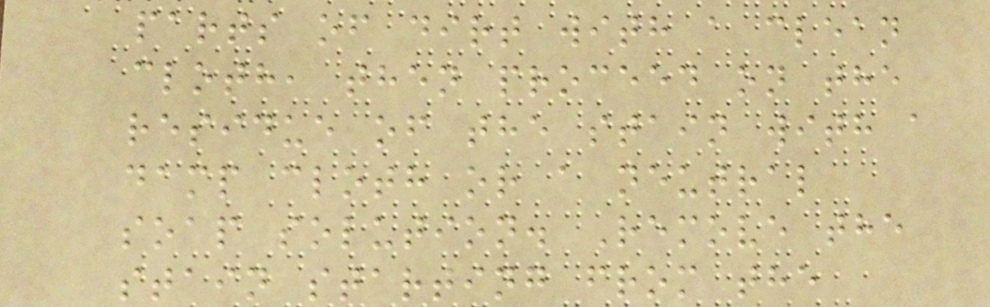parts of dirt with a clean
cloth, then proceed on the
residue of the stain with a
damp cloth or a neutral
soap solution. Remove the
stain starting from the
